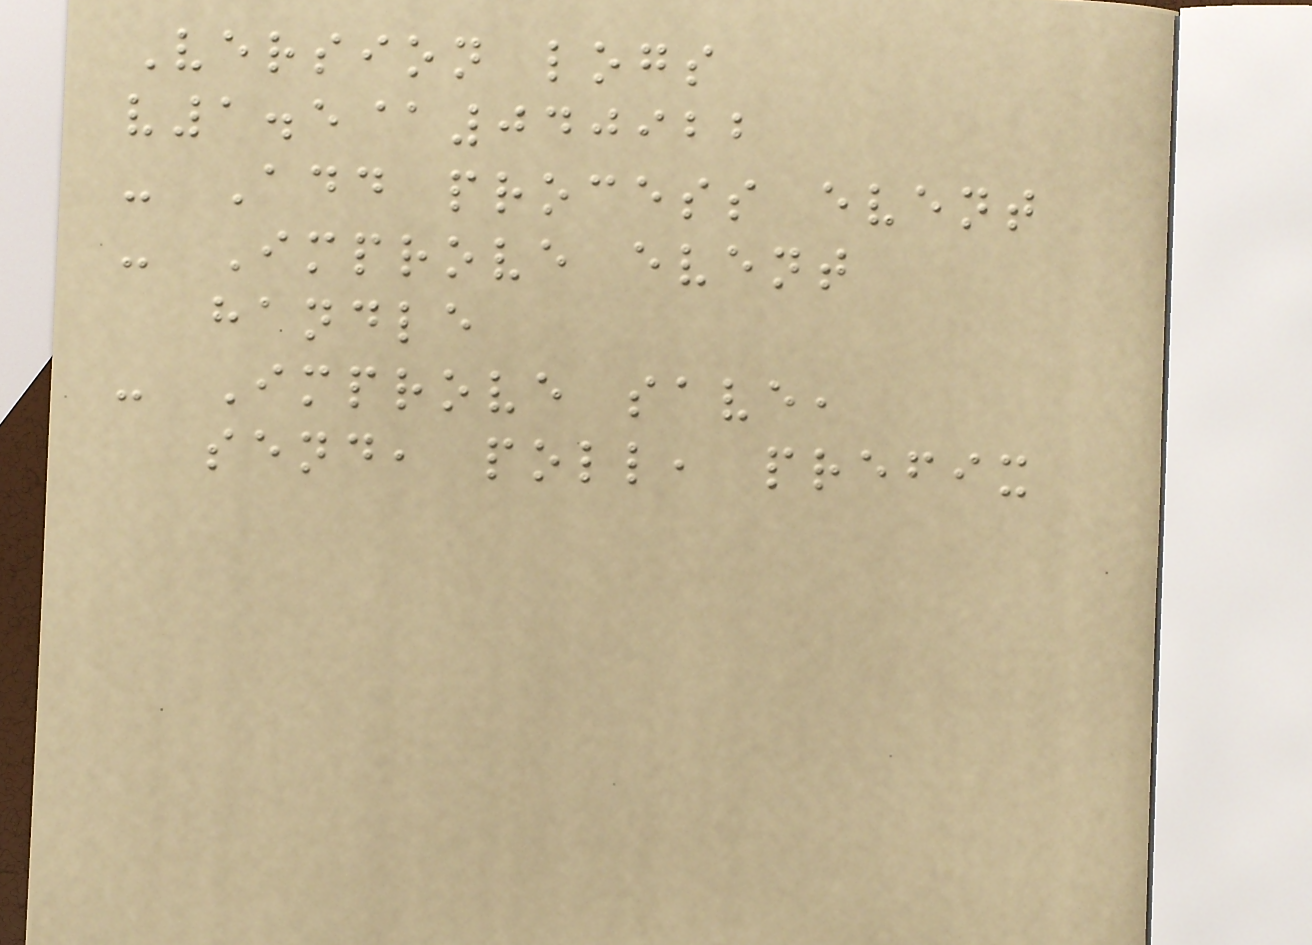Version logs
v1.5@040922
- Add process event
- Improve event
handle
- Improve save,
send, poll, prefix
